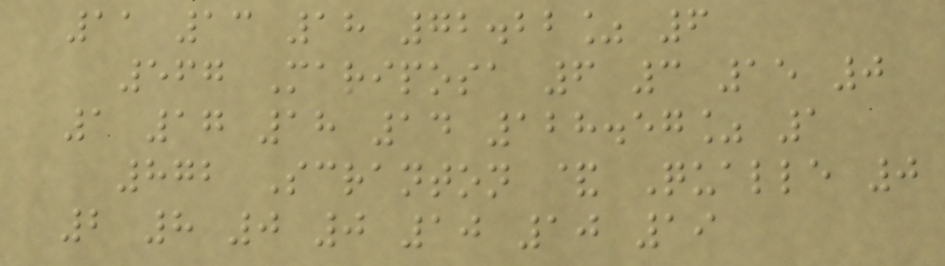11 13 18 72.22% 6
567 Mariposa 6 3 15 0
1 17 18 14 128.57% 1
872 Scranton & Qualle 0
2 8 0 0 10 10 19
